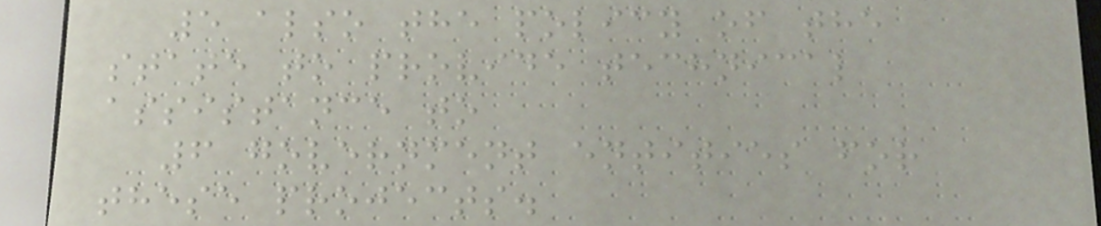5 also the policy of the
state to provide technical
assistance to
6 government entities for
these projects.
